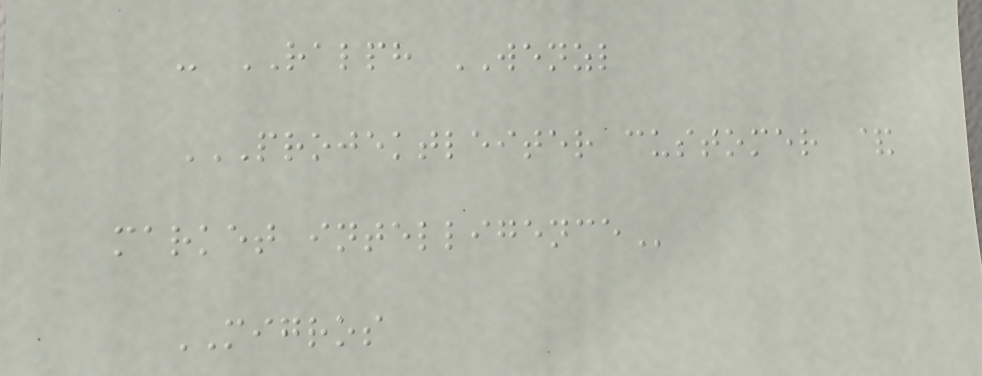- RALPH WENZL
PROJEKTLEITER CUSTOMER &
MARKET INTELLIGENCE
MIGROS
